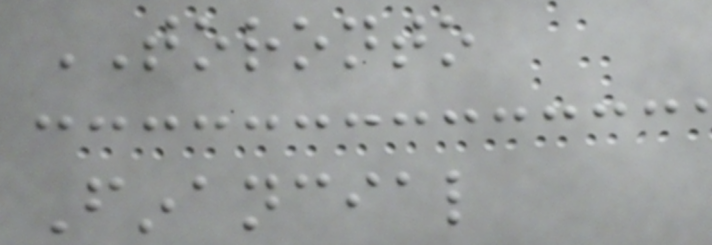TORONTO
Financial
